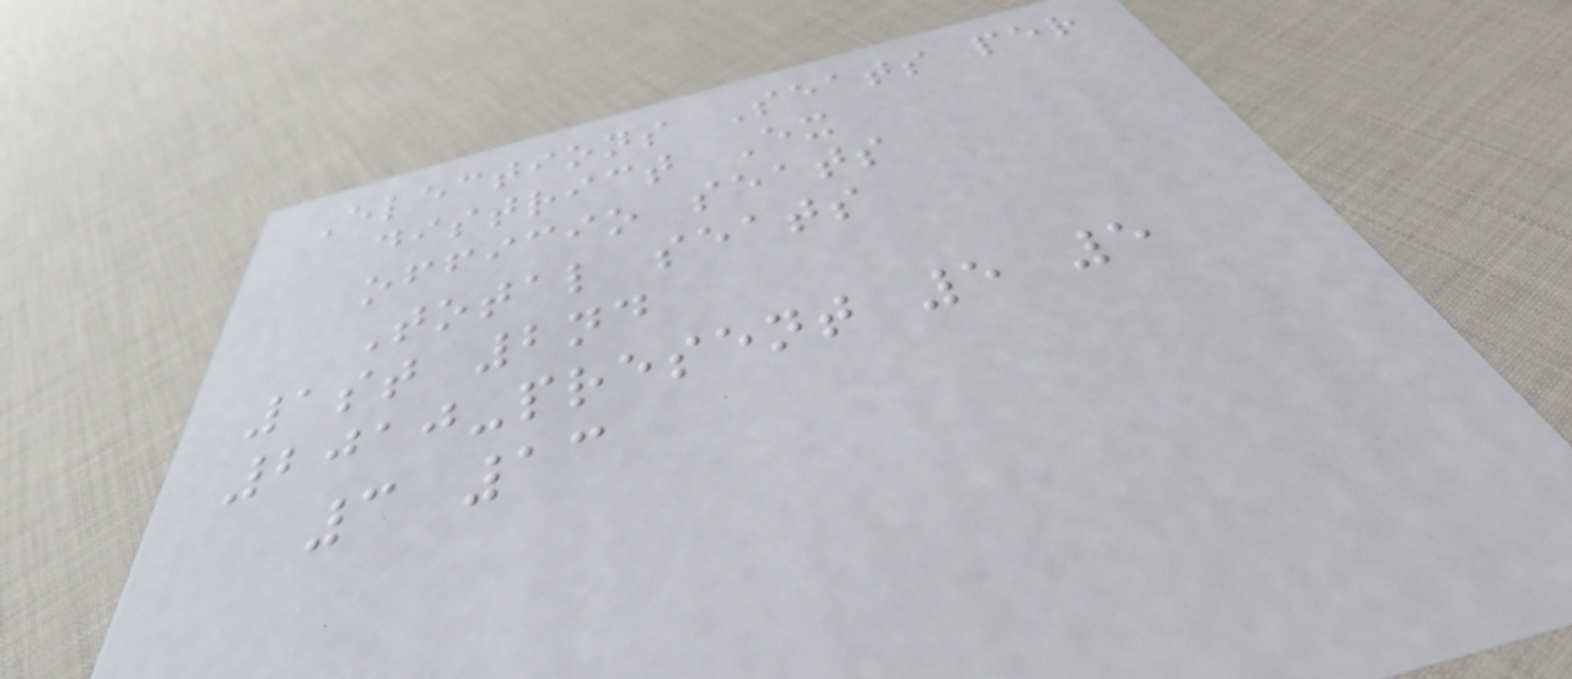Elections Seats per
district Ex
officio seats
Total seats
1st 2nd
2010-present 5 5
3 13
